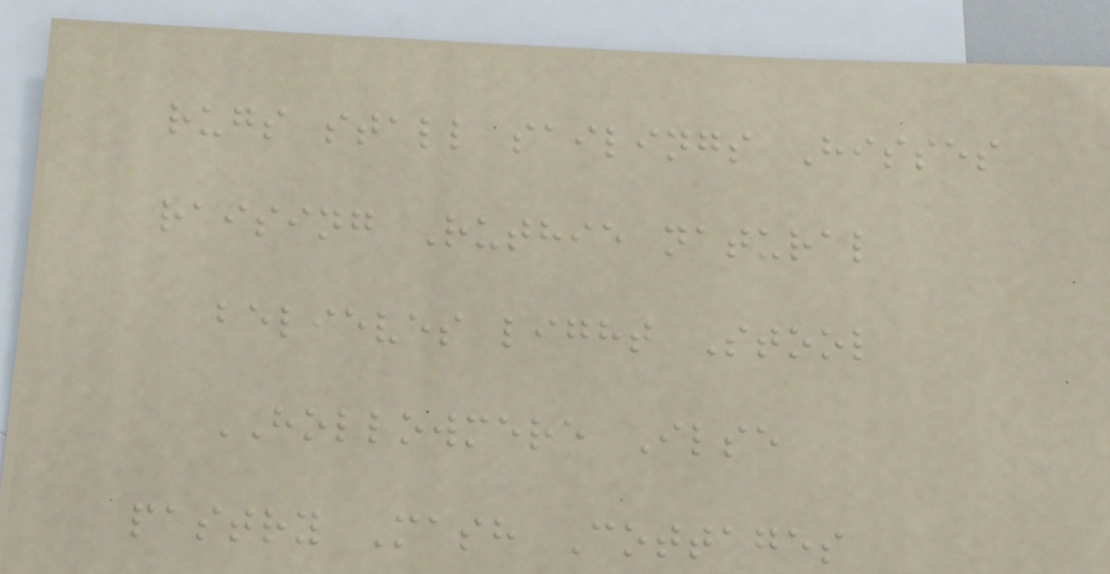rugs stall sailings Hisses
raising Ruthie natural
believes light Stool
HOLLOWMERE Ilse
pastry Mash Cottages
